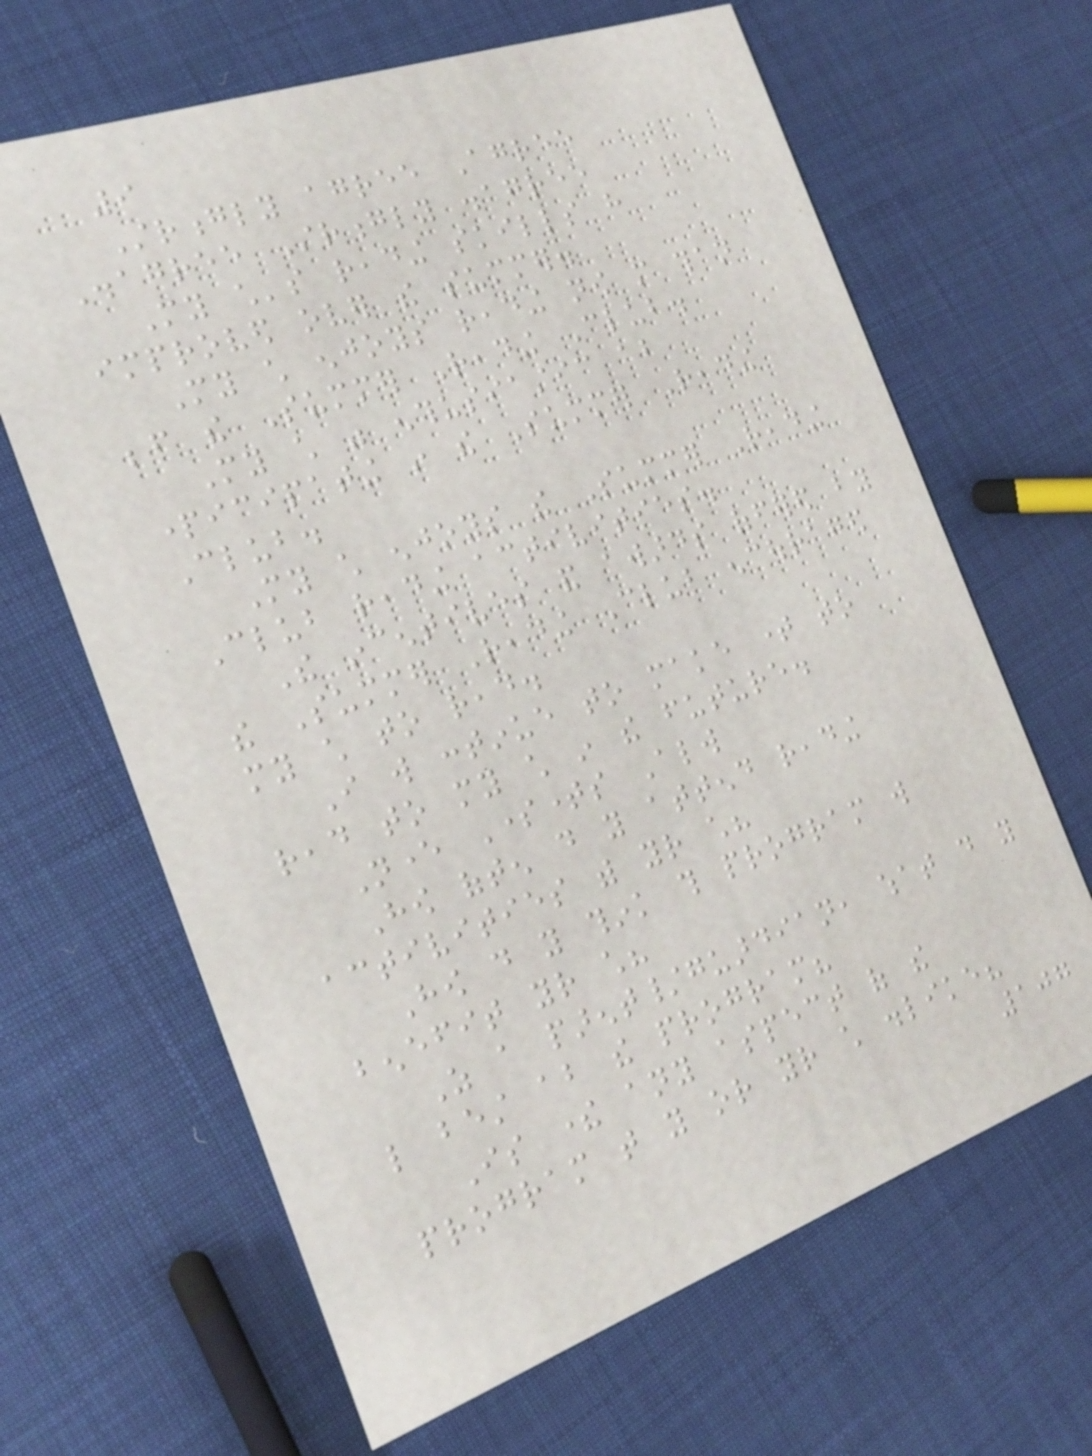9
Strongly agree Agree
Disagree Strongly disagree
My child's reading skills have
improved over the summer.
My child enjoys reading now more than
before the Summer Reading Club.
My child was enthusiastic about
participating in the Summer Reading
Club.
My child enjoys the Summer Reading
Club reading activities.
The incentives and awards offered by
the Summer Reading Club encouraged
my child to read.
I will continue to make time to
read to my child in the future.
Never Sometimes Always
How often do you attend reading
activities with your child?
How do you think this program will
benefit your child?
As a parent/guardian, what do you
like best about the program?
Is there any aspect of the
program that you or your child dislike?
107
